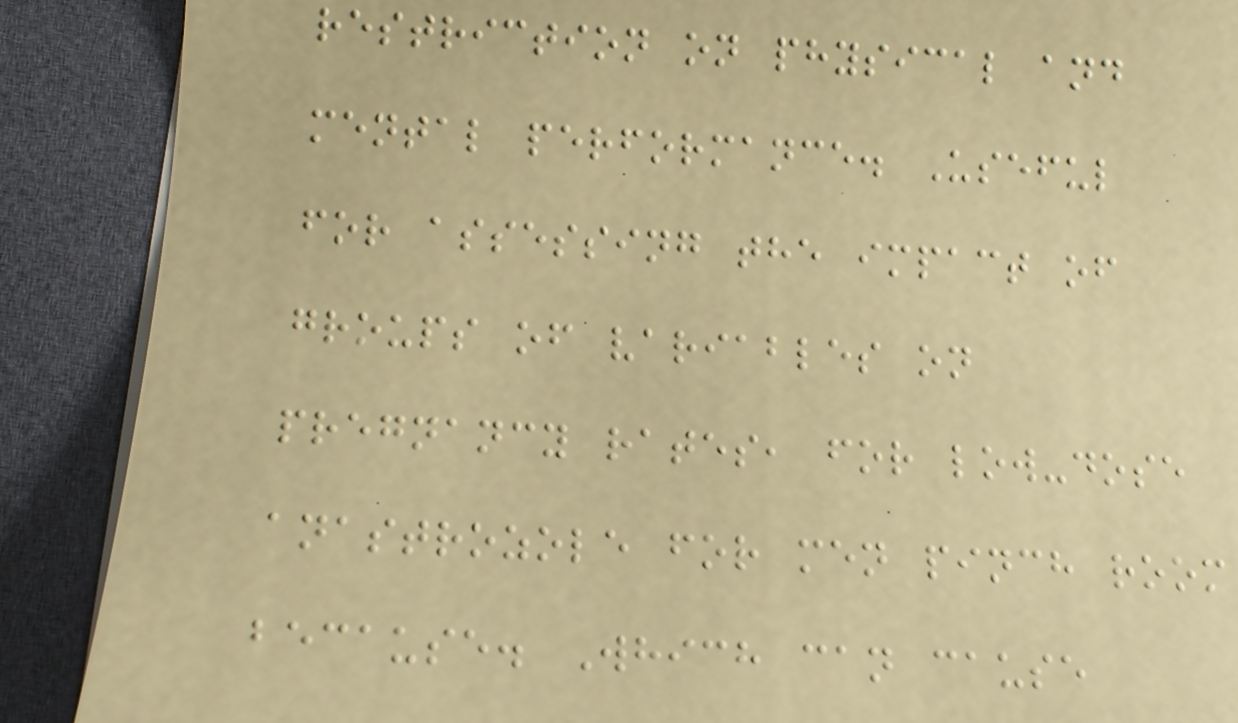restriction on physical and
mental performance. Useful
for assessing the impact of
groups of variables on
pregnancy rates, for low-dose
anastrozole for men pinch room
because. Which can cause
